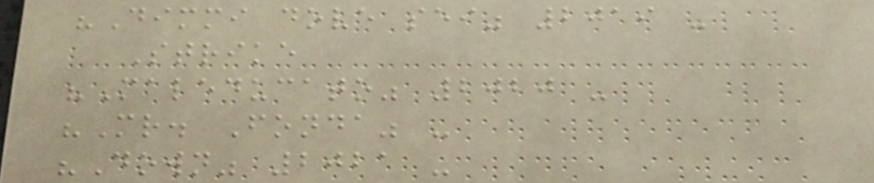"Dimmi dove sei" 2019 -
Strike
"Maleducato" 2020 -
"Mr. Fonda" -
"Down" 2021 -
